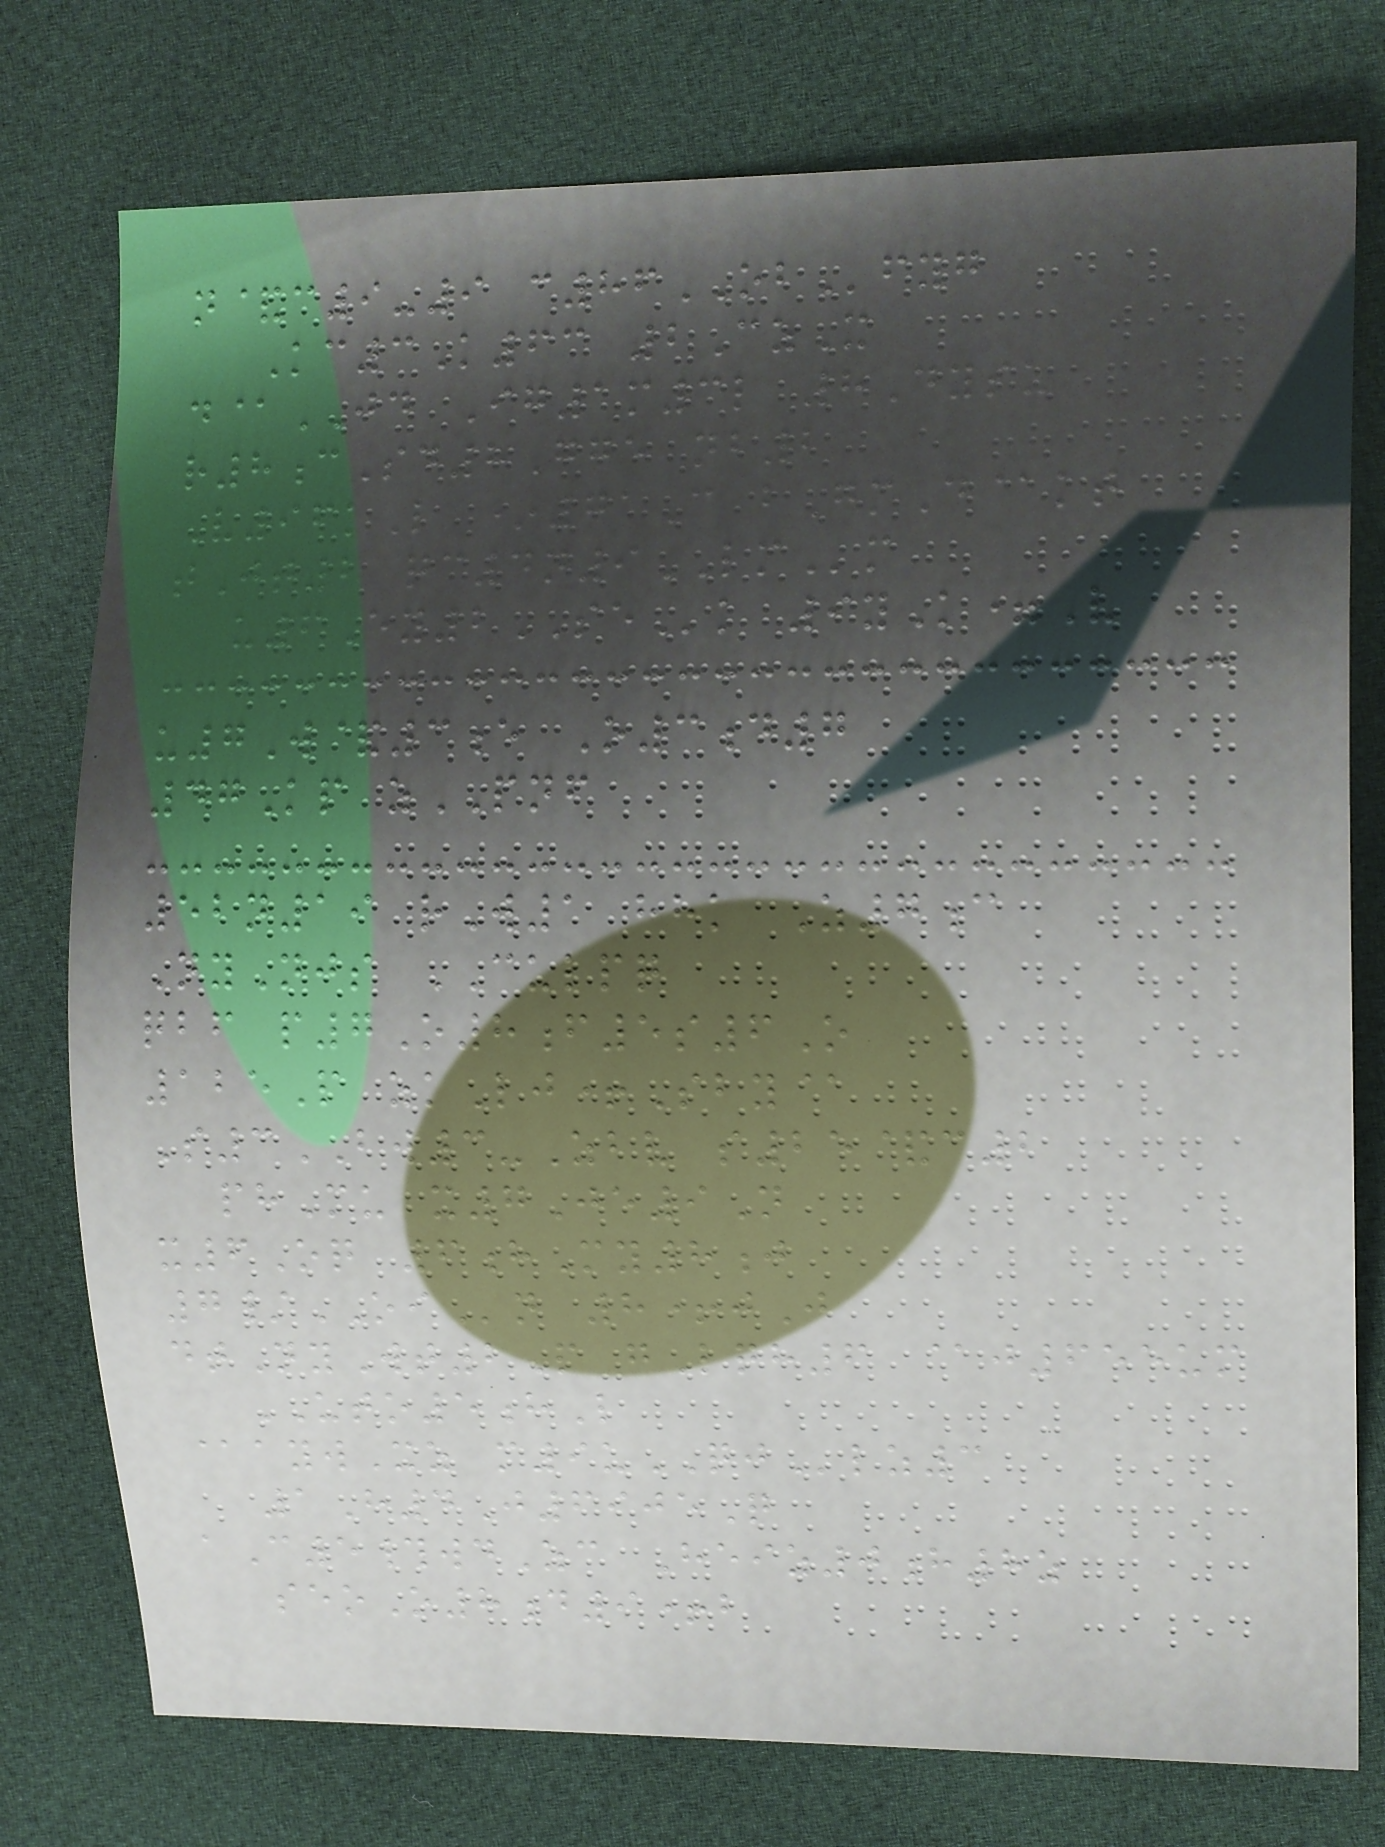n&c9-9 c86OBfyg
Kc3K63 2CzX
d@JD Ig1m3l 8Dysu
r8cSd8Gge nb2
V96kL *71C bGmD@kt
tJt2 qc4n9LMm
u6Ey2SEk 9yK=V
u7W&3e O3d7
47Kp zPNF
52n19 rW1 hhk Z7c
NyNjs CULPQ
qbf p7O8f5s6O
125P zkLj+Sby@
S3BW3-Zbv s25&c2
phMu x7Je9N
x6Oq 6hMy8j
7/OIn 8+jJ
dtNyWt2P gLqh6 @j655um
UTO5hL
@aywXz m9uQJlz3
1H4J6905Q
aC5#wdZc Heiz0h8z
seoO8d9+b
